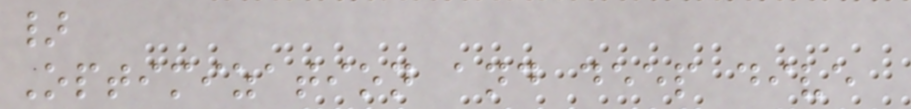}
Optimization and deep dive
